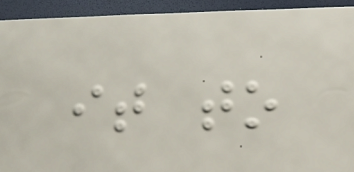it to
